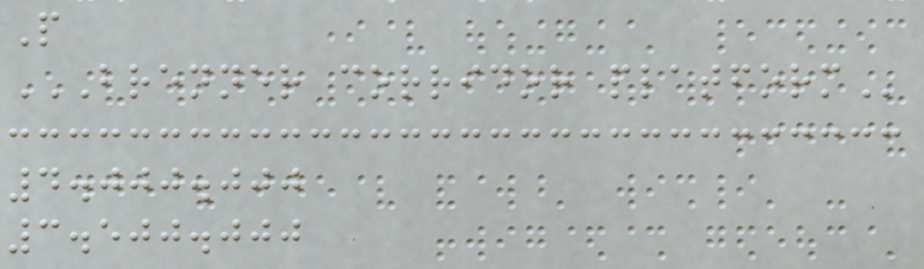P
BRENNER CORRIDOR PLATFORM
4.000.000
3.500.000
